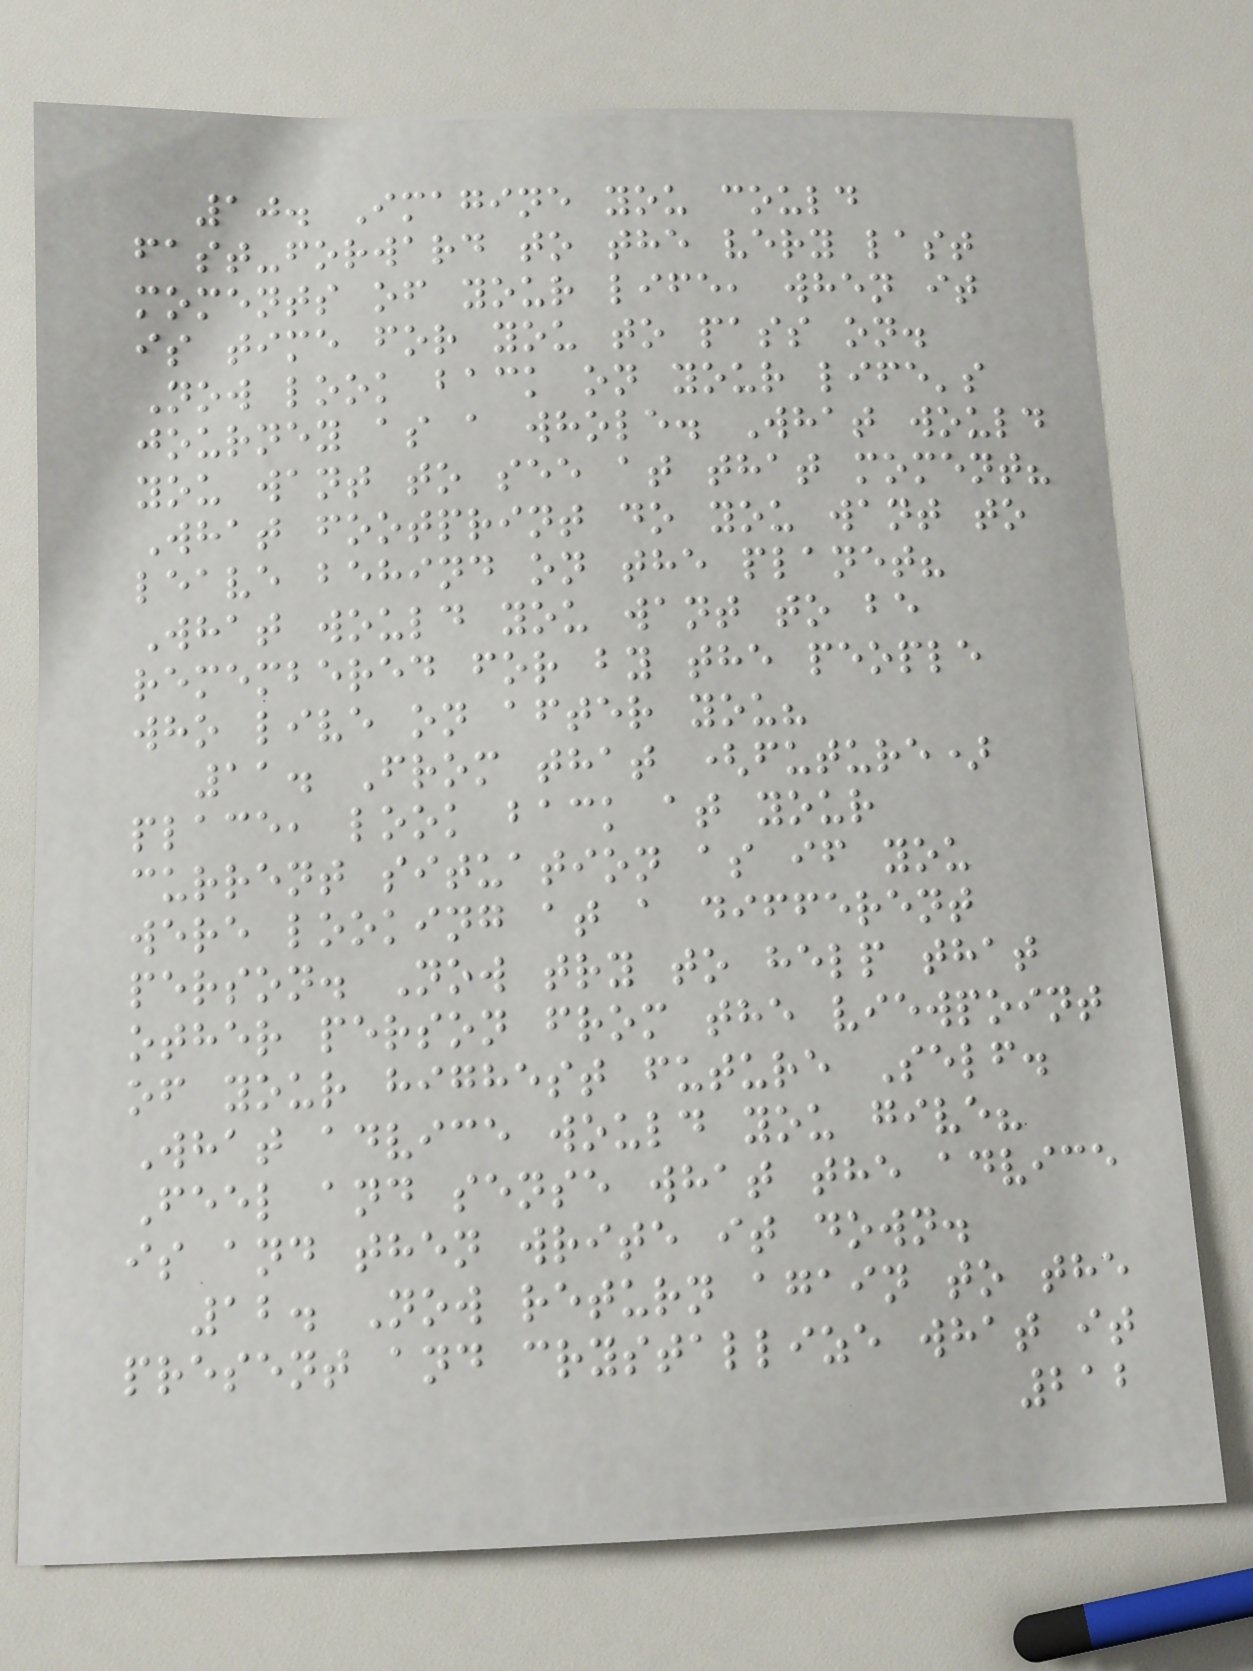10. Imagine you could
fast-forward to the very last
moments of your life, when it
is time for you to pass on.
Now look back on your life's
journey as a whole. What would
you want to see at that moment?
What footprint do you want to
leave behind on the planet?
What would you want to be
remembered for by the people
who live on after you?
11. From that (future)
place, look back at your
current situation as if you
were looking at a different
person. Now try to help that
other person from the viewpoint
of your highest future Self.
What advice would you give?
Feel and sense what the advice
is and then write it down.
12. Now return again to the
present and crystallize what it
212
